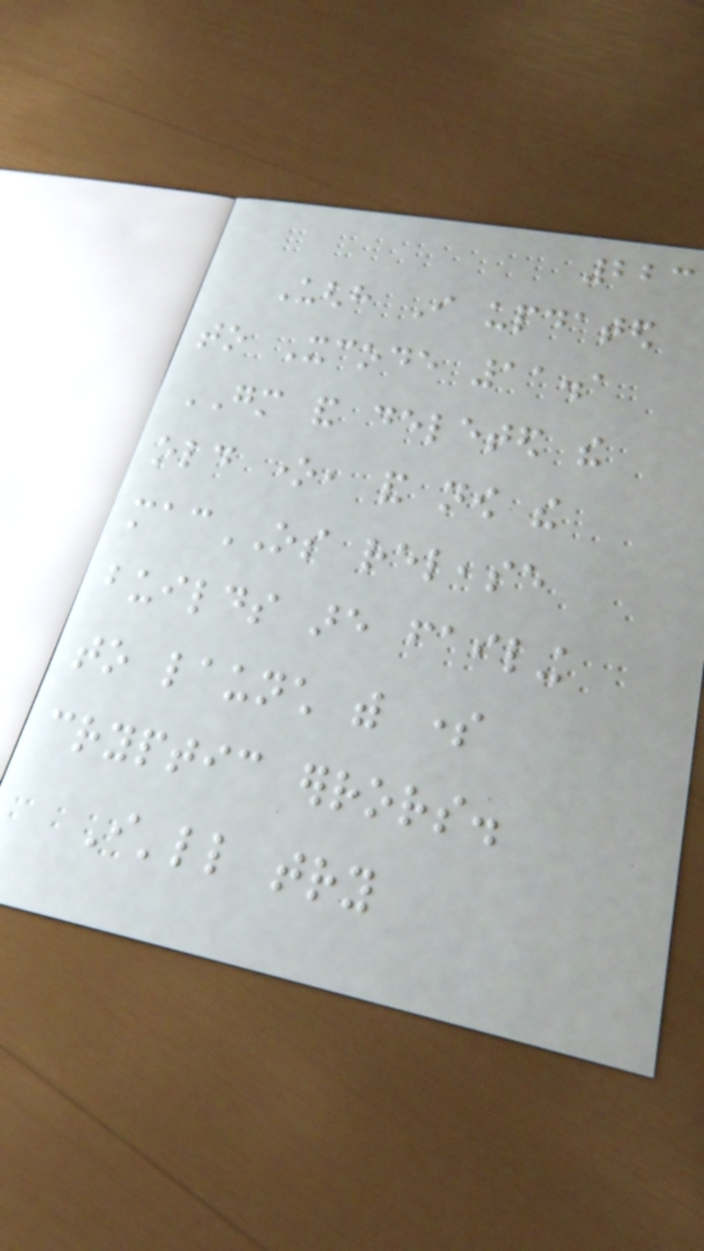223
Ughh I updated
to Xcode 11.1
GM and deleted the
old one, and now the
macOS release
builds are failing
to launch with some
cryptic errors.
I'll try
